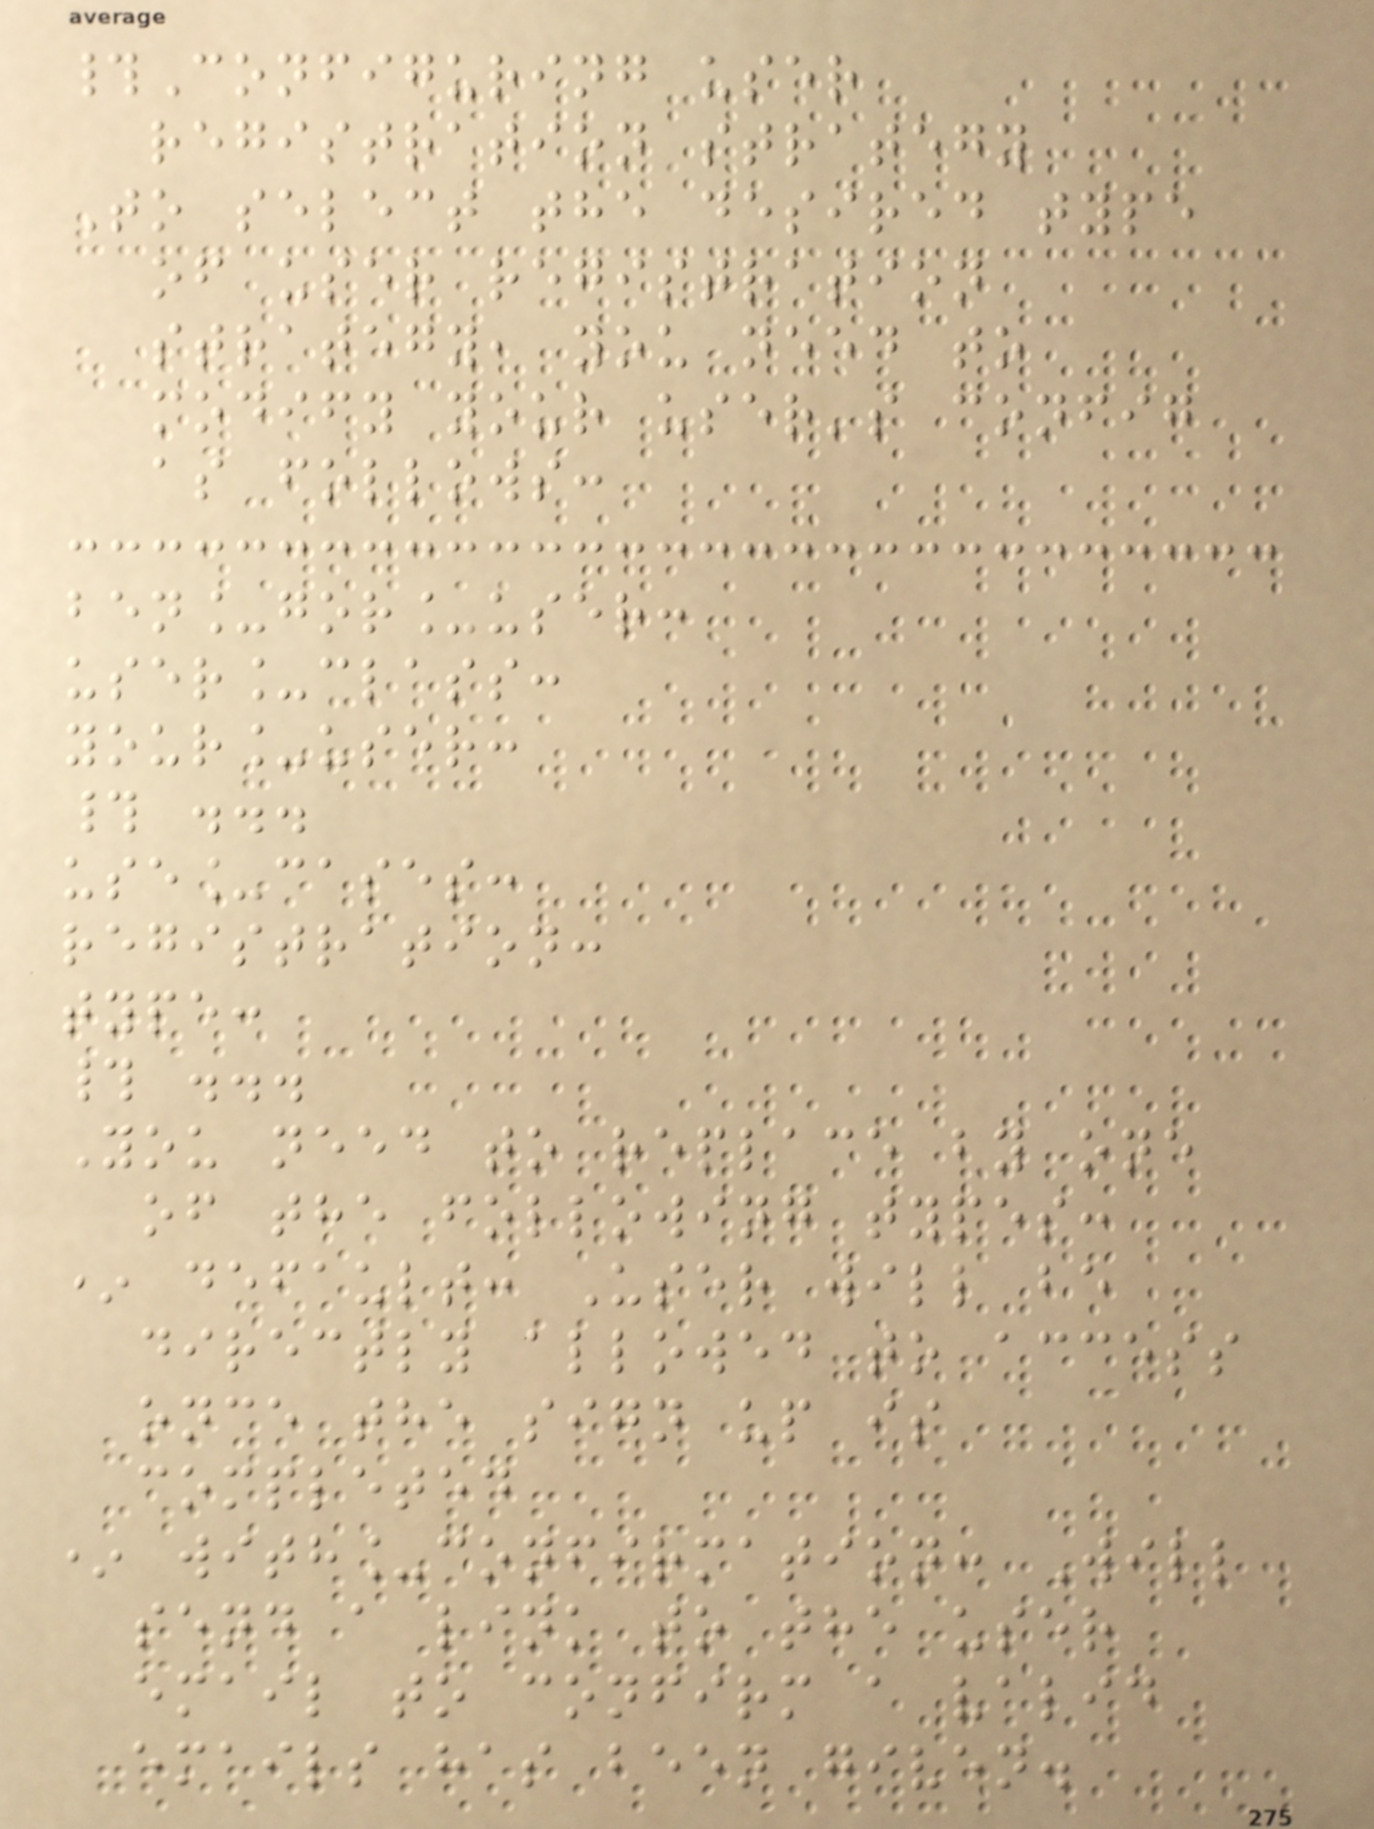#Configuring user
registration strategy
To select the desired type
of user registration
strategy, you need to
modify your user's config
as follows:
ben_gor_user:
user_class:
your_user:
# ...
use_cases:
registration:
type:
# ...
You need to replace by one
of the following types:
* default: User will be
directly allowed to access
once the sign up is
completed
* with_confirmation: Will
send a link to the user
email to confirm a valid
emails has been given.
